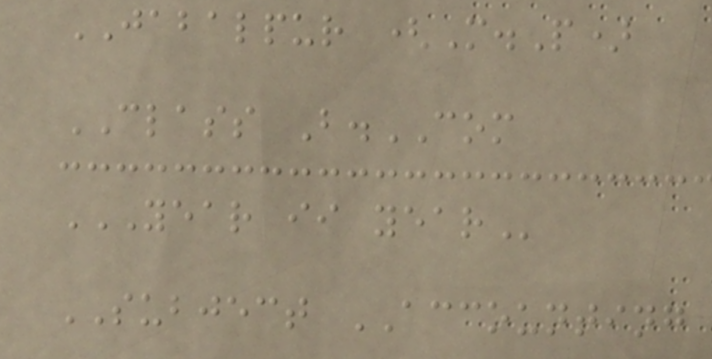JABALPUR (M.P)
CLASS B.COM
YEAR II YEAR
SUBJECT ACCOUNTING
